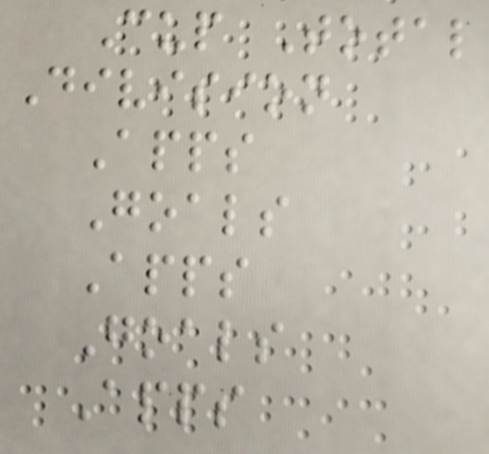Cup Total
Division
Apps
Goals
Apps
Goals
Apps
